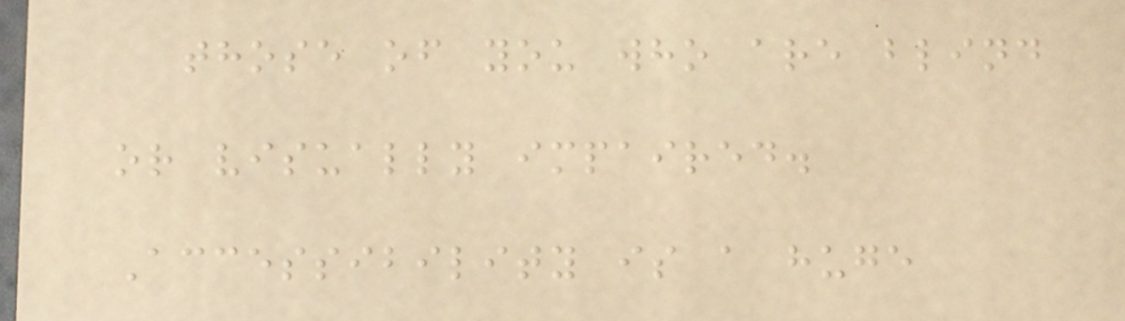those of you who are blind
or visually impaired.
Accessibility is a huge
